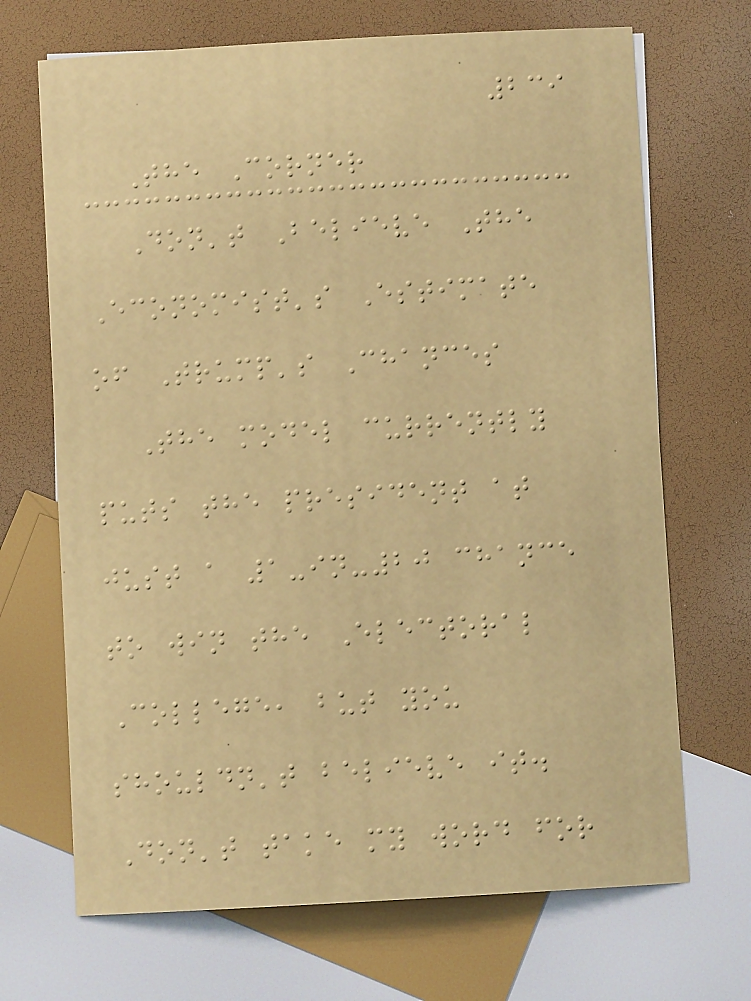239
The Corner
Don't Believe The
Economist's Estimate
of Trump's Chances
The model currently
puts the president at
just a 1-in-20 chance
to win the Electoral
College, but you
shouldn't believe it.
Don't take my word for
